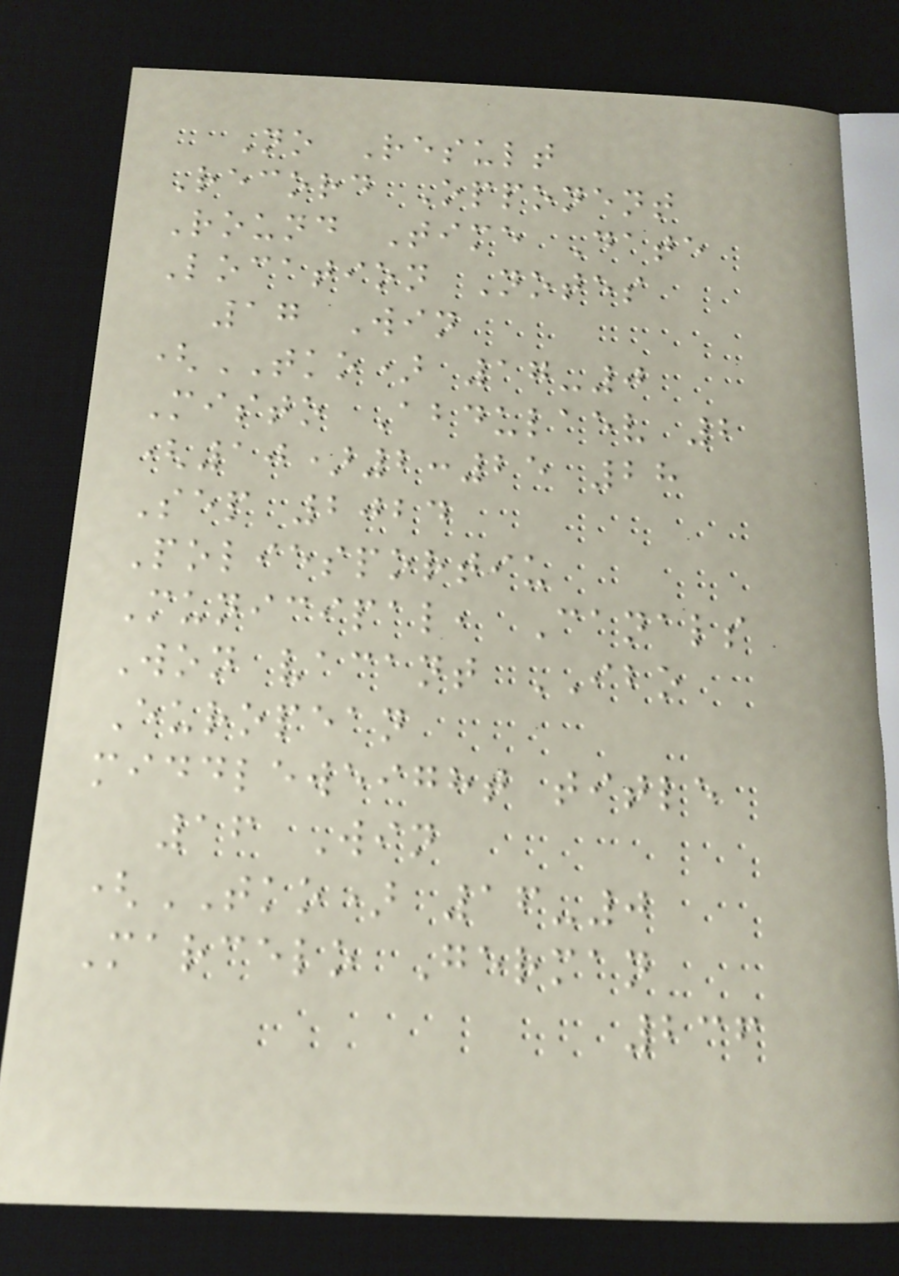No Result
Record Opponent
Round Time Date
Location Notes
17 Win
(TKO) 17-0
Misto Abdulaev 2
(10)2:25 28
Sep 2024
Poliesportiu
Municipal, Canals
Won vacant IBO
European
middleweight title
16 Win
(TKO) 16-0
Marcelo German
236
